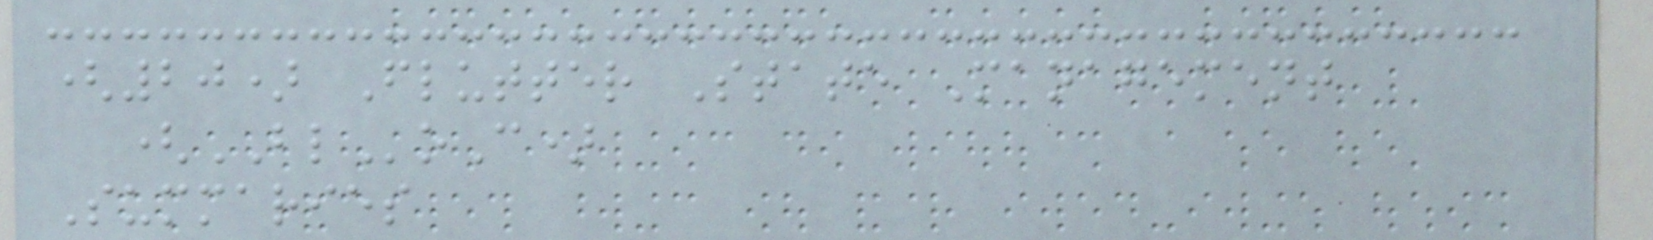(20) Flutter State Management
(BLoC)
Summaries
